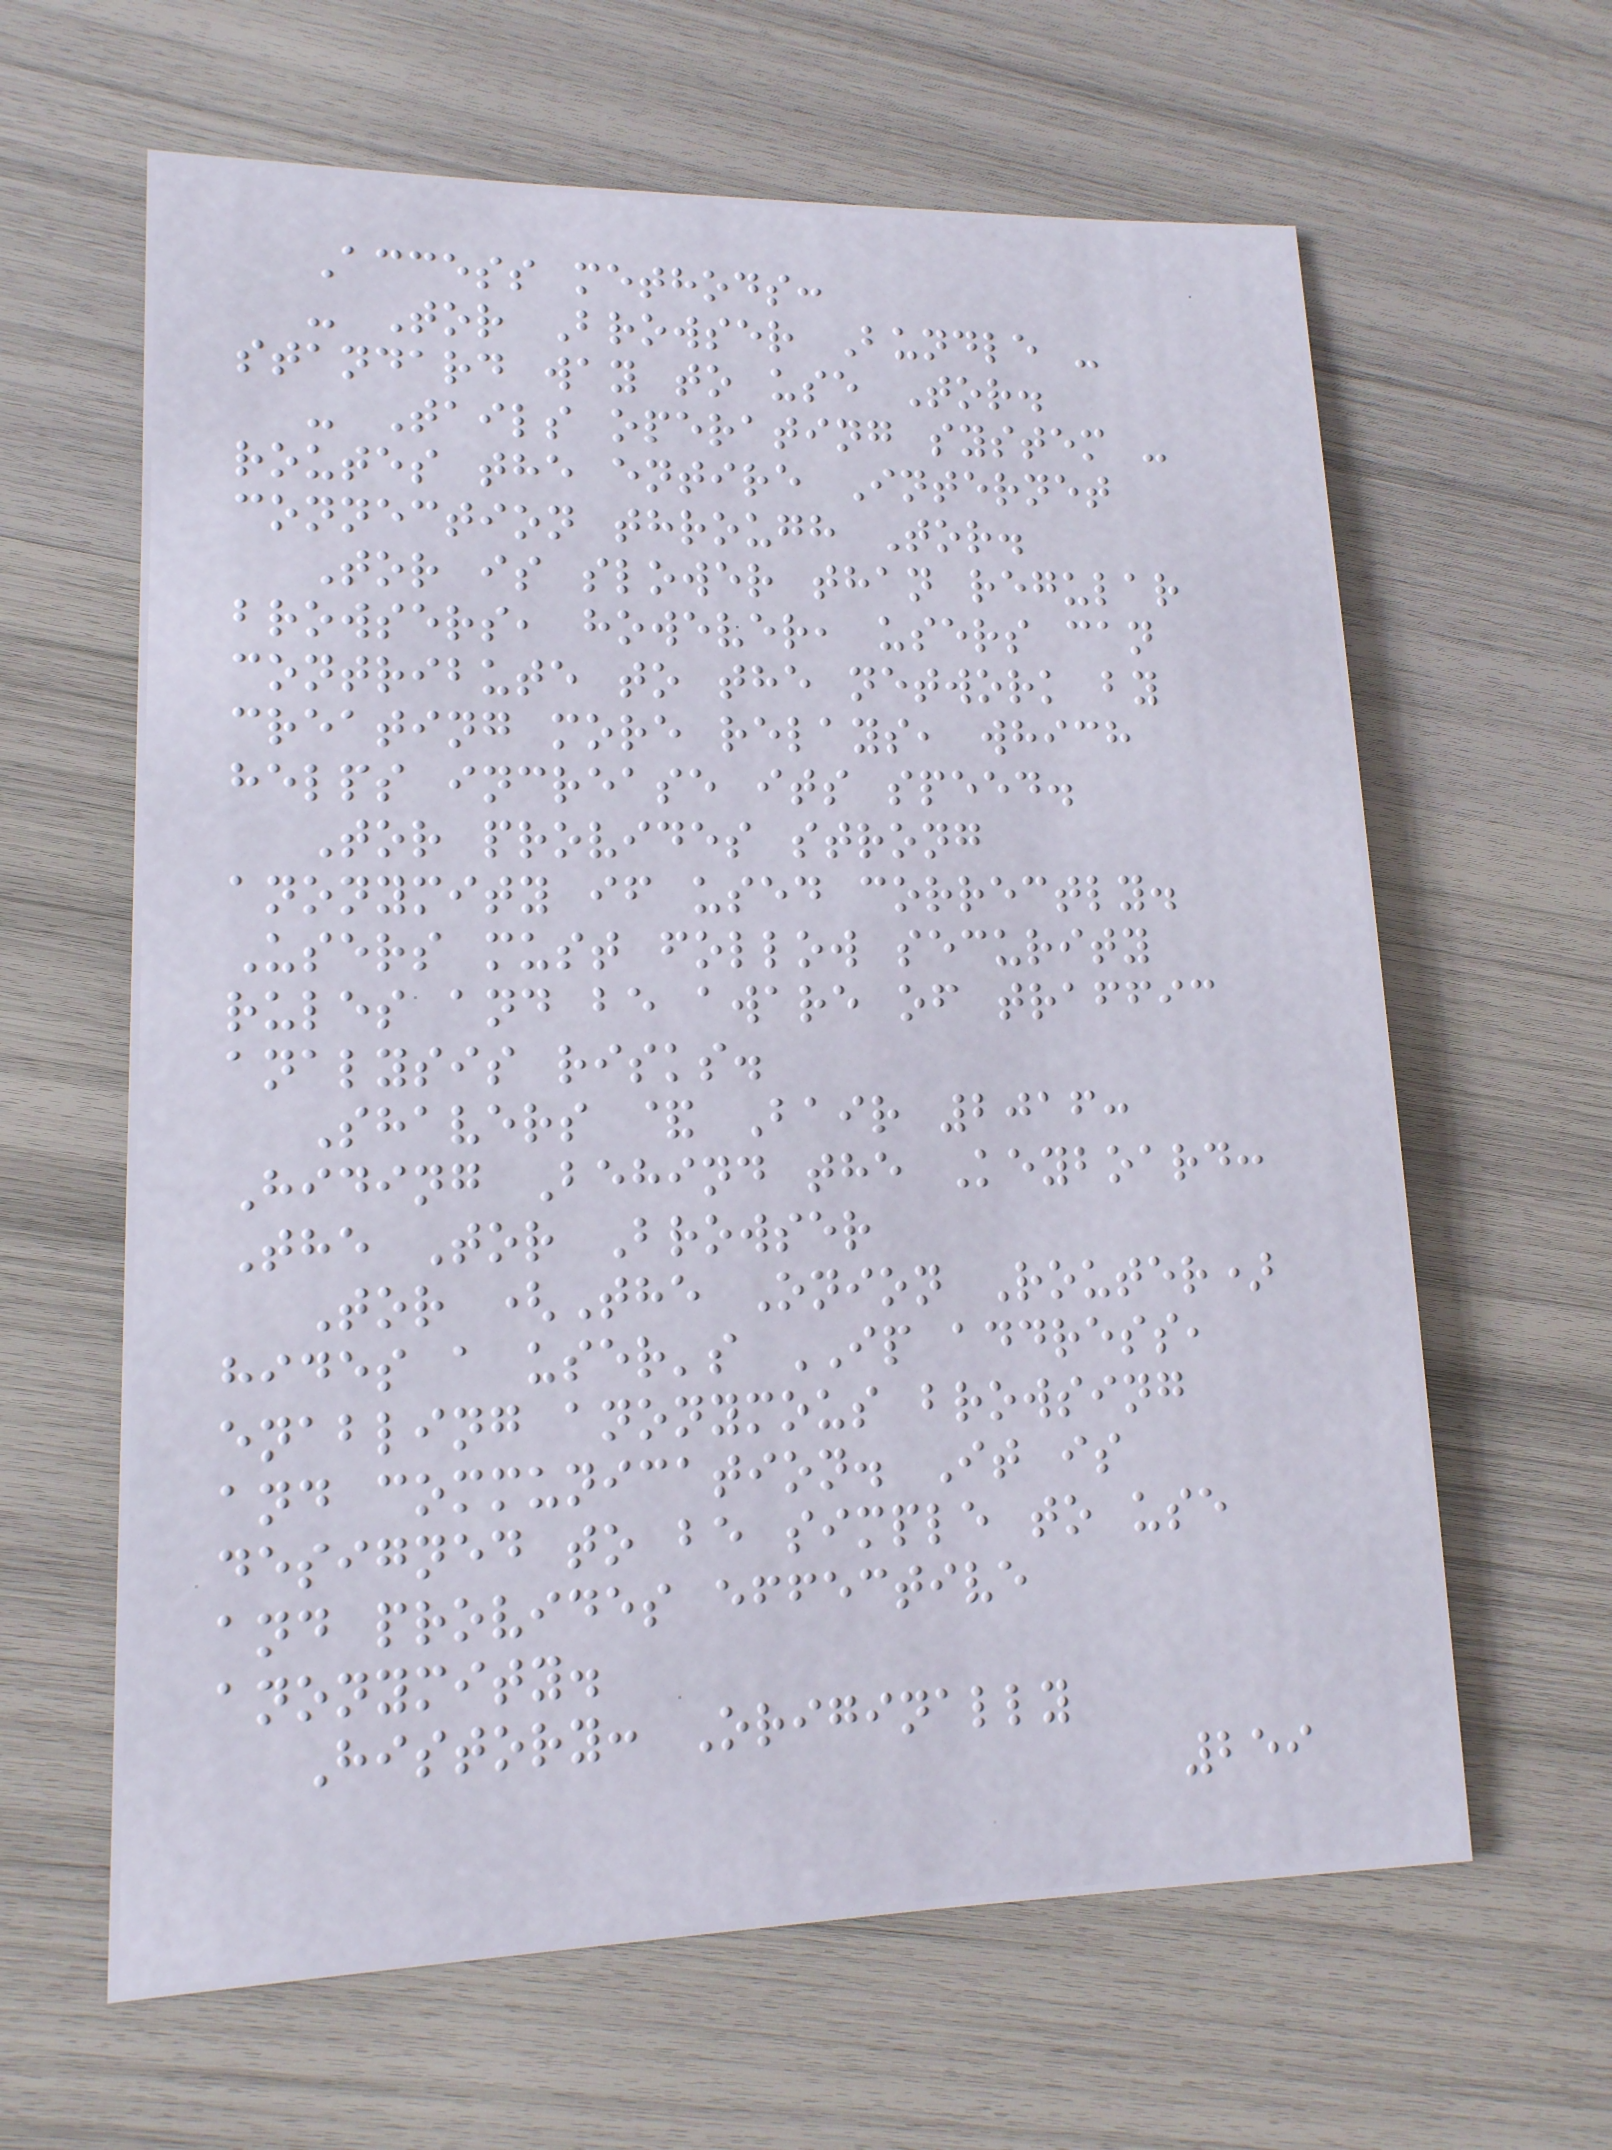Access methods:
- Tor Browser Bundle -
standard way to use Tor.
- Tails operating system -
routes the entire Internet
connection through Tor.
Tor is slower than regular
browsers, however, users can
contribute to the network by
creating more relays, which
helps increase its speed.
Tor provides strong
anonymity if used correctly.
Users must follow security
rules and be aware of traffic
analysis risks.
Shavers & Bair 2016:
Hiding Behind the Keyboard:
The Tor Browser
Tor (The Onion Router)
hides a user's IP address,
enabling anonymous browsing
and communication. It is
designed to be simple to use
and provides effective
anonymity.
History: Originally
259
